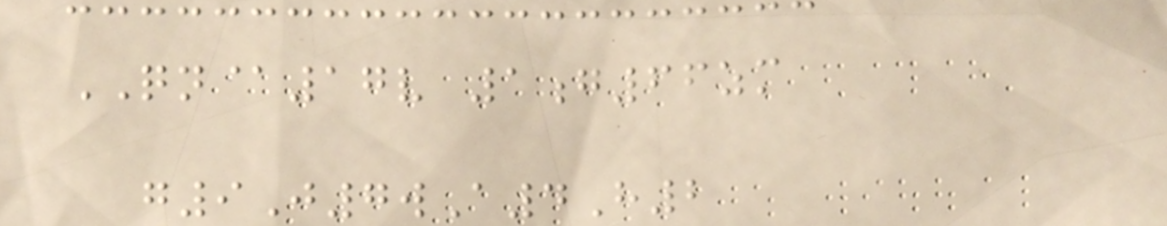QN@17v 1g66zm
g9J7wA4H2
